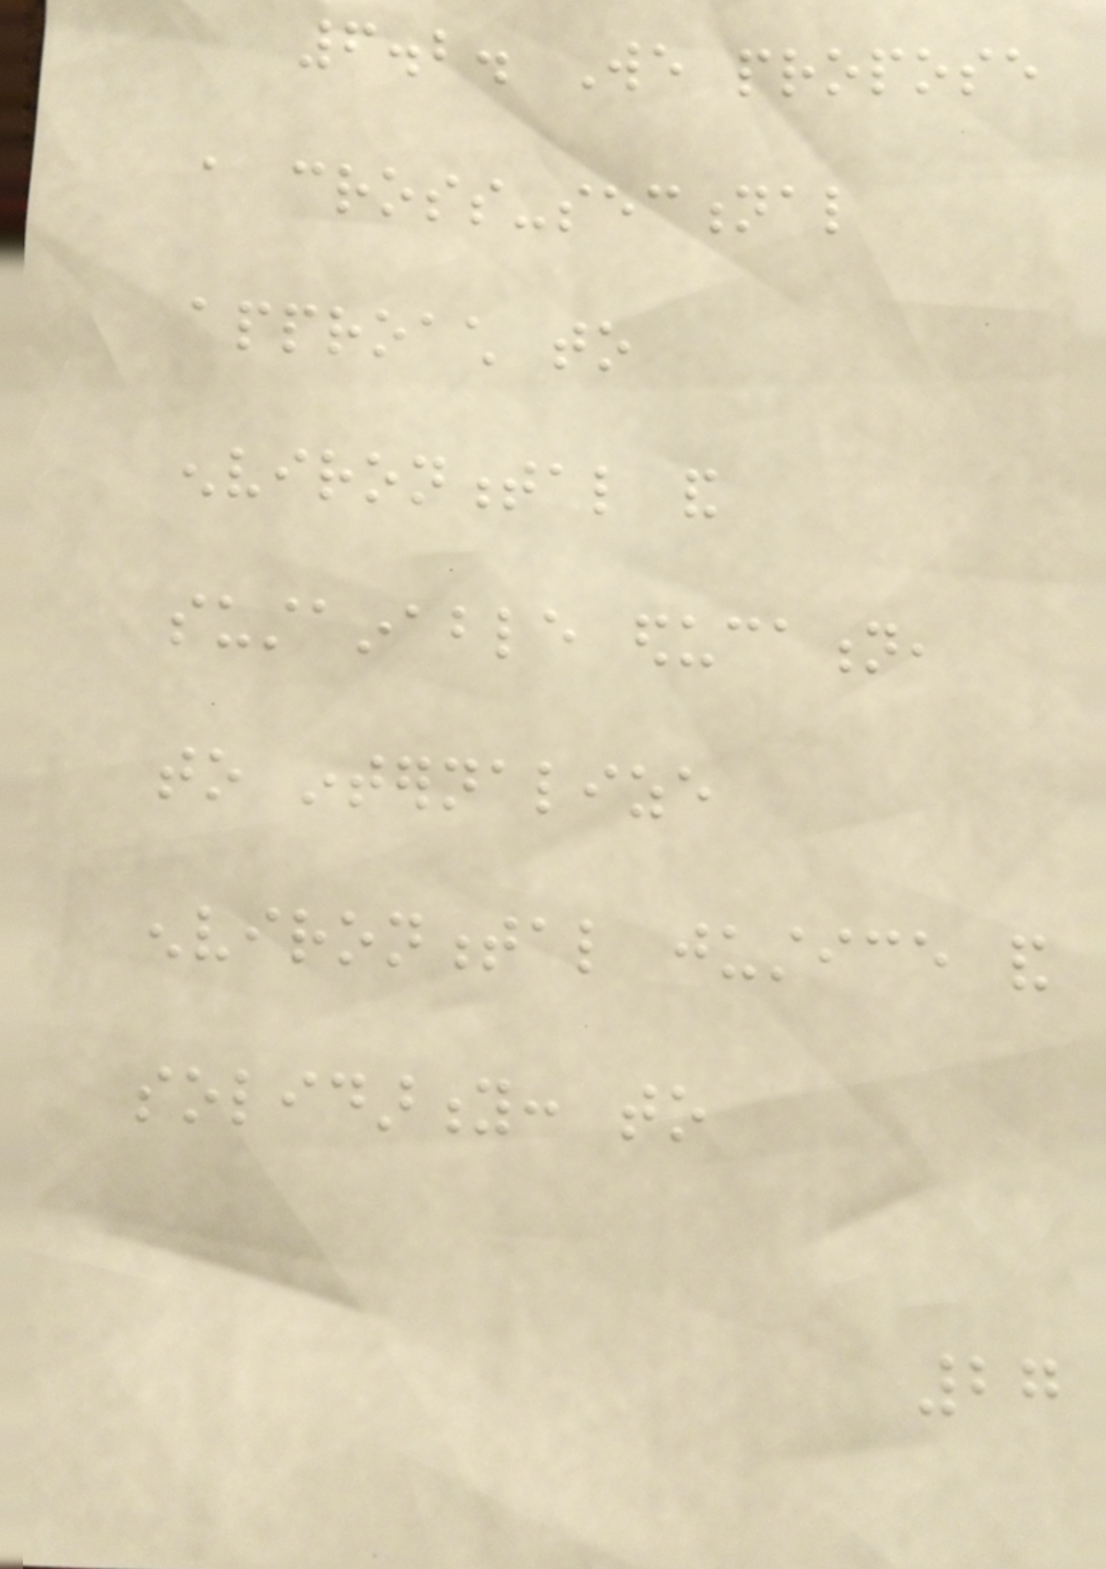6.2. We propose
a cross-sectional
approach to
environmental and
sustainable education,
to internalize
environmental justice and
solidarity: to
27
